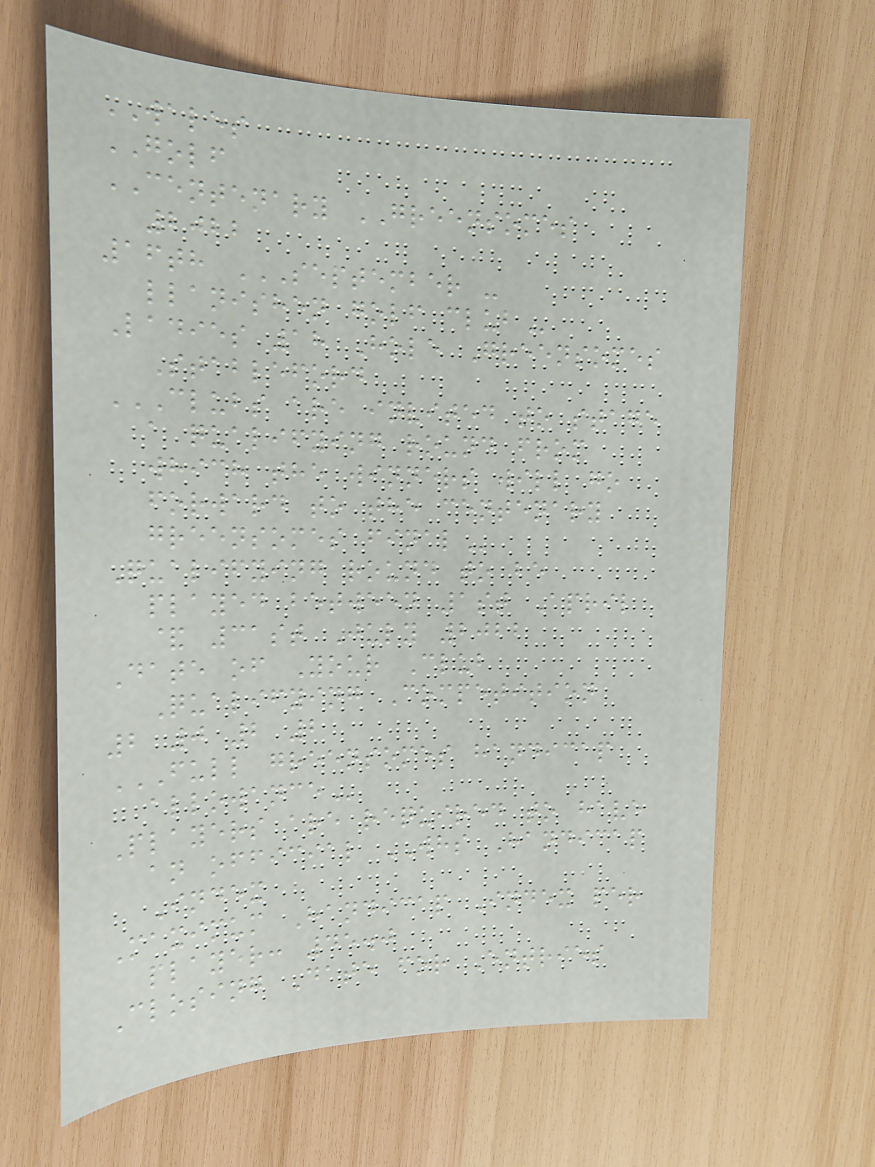WALES
GOLF
CENTENARY GREENSOMES
2022
16th SEPTEMBER -
LLANISHEN GOLF CLUB
Ladies 18 Hole Greensomes
Stableford
CLUBS ARE INVITED TO STAGE
A QUALIFYING ROUND FROM
WHICH THE WINNERS WILL GO
FORWARD TO THE CENTENARY
GREENSOMES FINAL
Qualifying round to be
played between 1st April
& 31st July 2022
Date of Your Club
Qualifying Competition
2 0 2 2
FULL GREENSOMES HANDICAP
ALLOWANCE
Players are required to have
an official WHS Handicap
Index
Maximum Handicap Index per
player: 45.0
Closing Date for Entries
